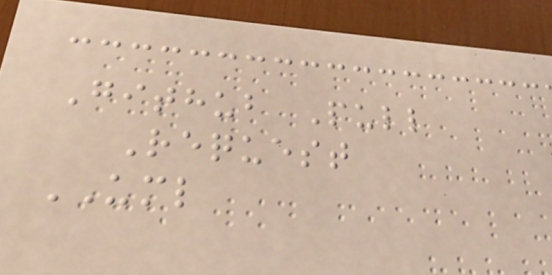Github Pull
Request
UML
